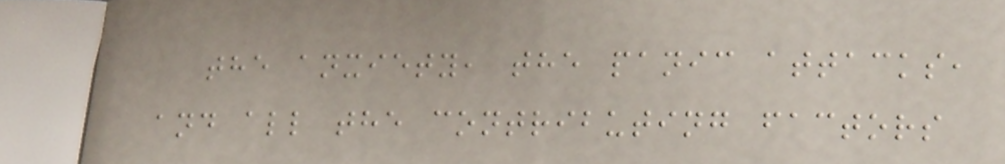the anxiety, the panic attacks,
and all the contributing factors
